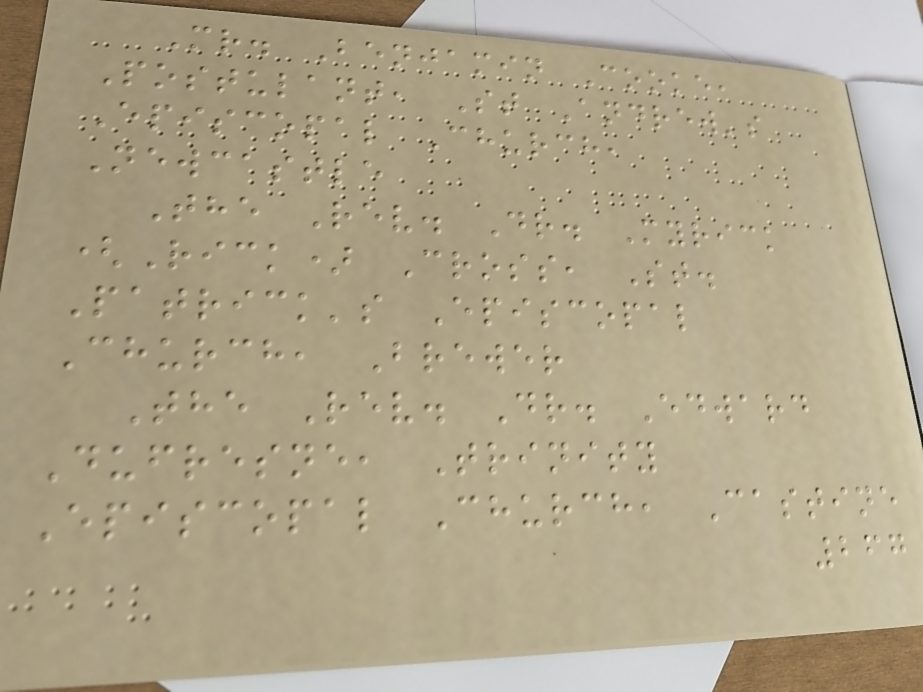Mr. Benjamin Cooke,
Postulant, St Andrew's
Episcopal Church,
Newcastle
The Rev. Dr. Myrick
(Rick) Cross, St.
Patrick's Episcopal
Church, Brewer
The Rev. Dr. Edward
Dufresne, Trinity
Episcopal Church, Castine
267
